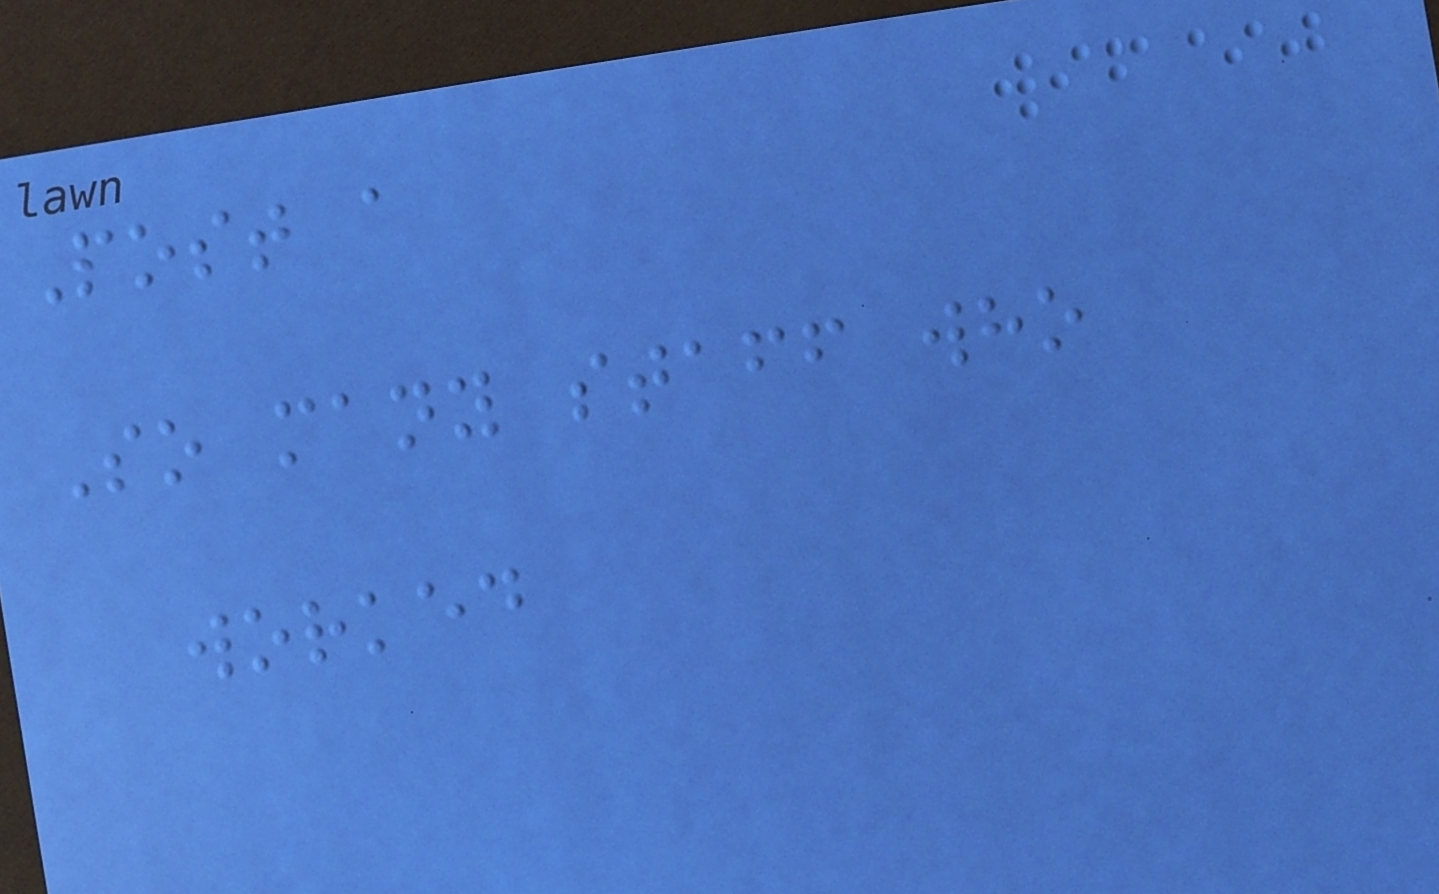Post a
So many staff who
worked
